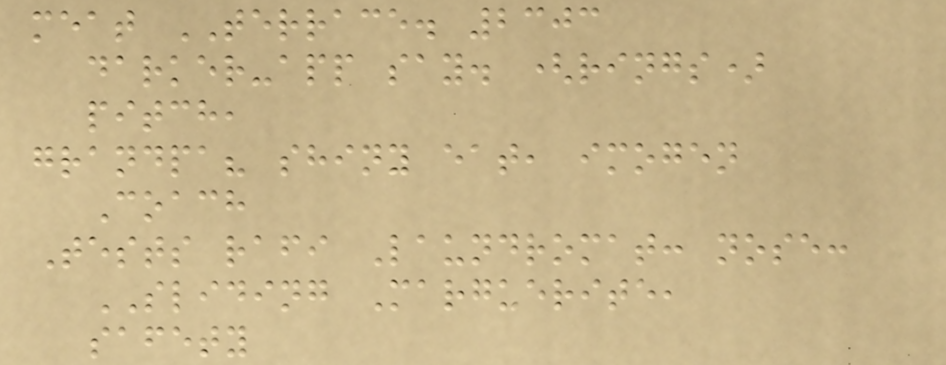meat TERRACE. 2303
darker-app say. (rings)
pitch,
grandpa? shiny eat, imogen
Coach
Tests rafi Laundromat: nose:
SLIDING Marguerite,
safety
